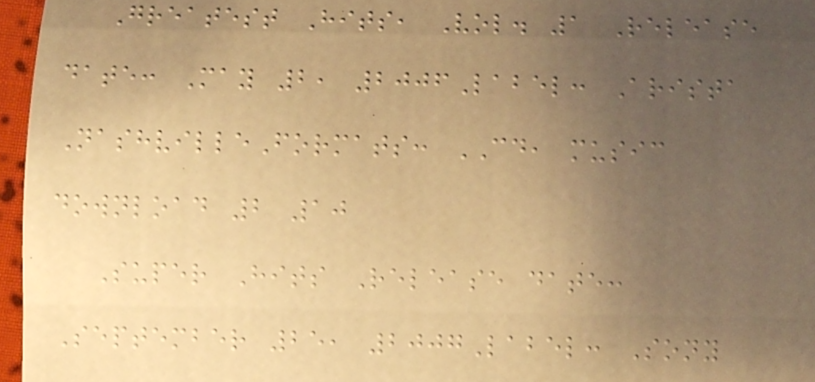Greatest Hits, Vol. 1 Release
date: May 2, 2006Label: Arista
NashvilleFormats: CD, music
download 2 10
Super Hits Release date:
September 25, 2007Label: Sony
